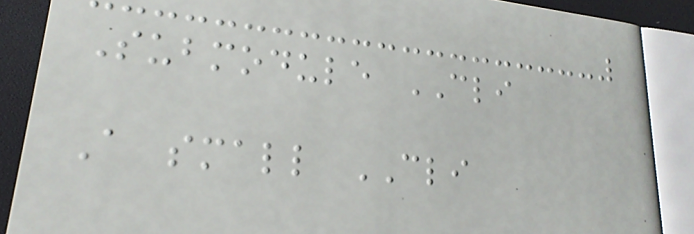Submodule CLI
A small CLI
